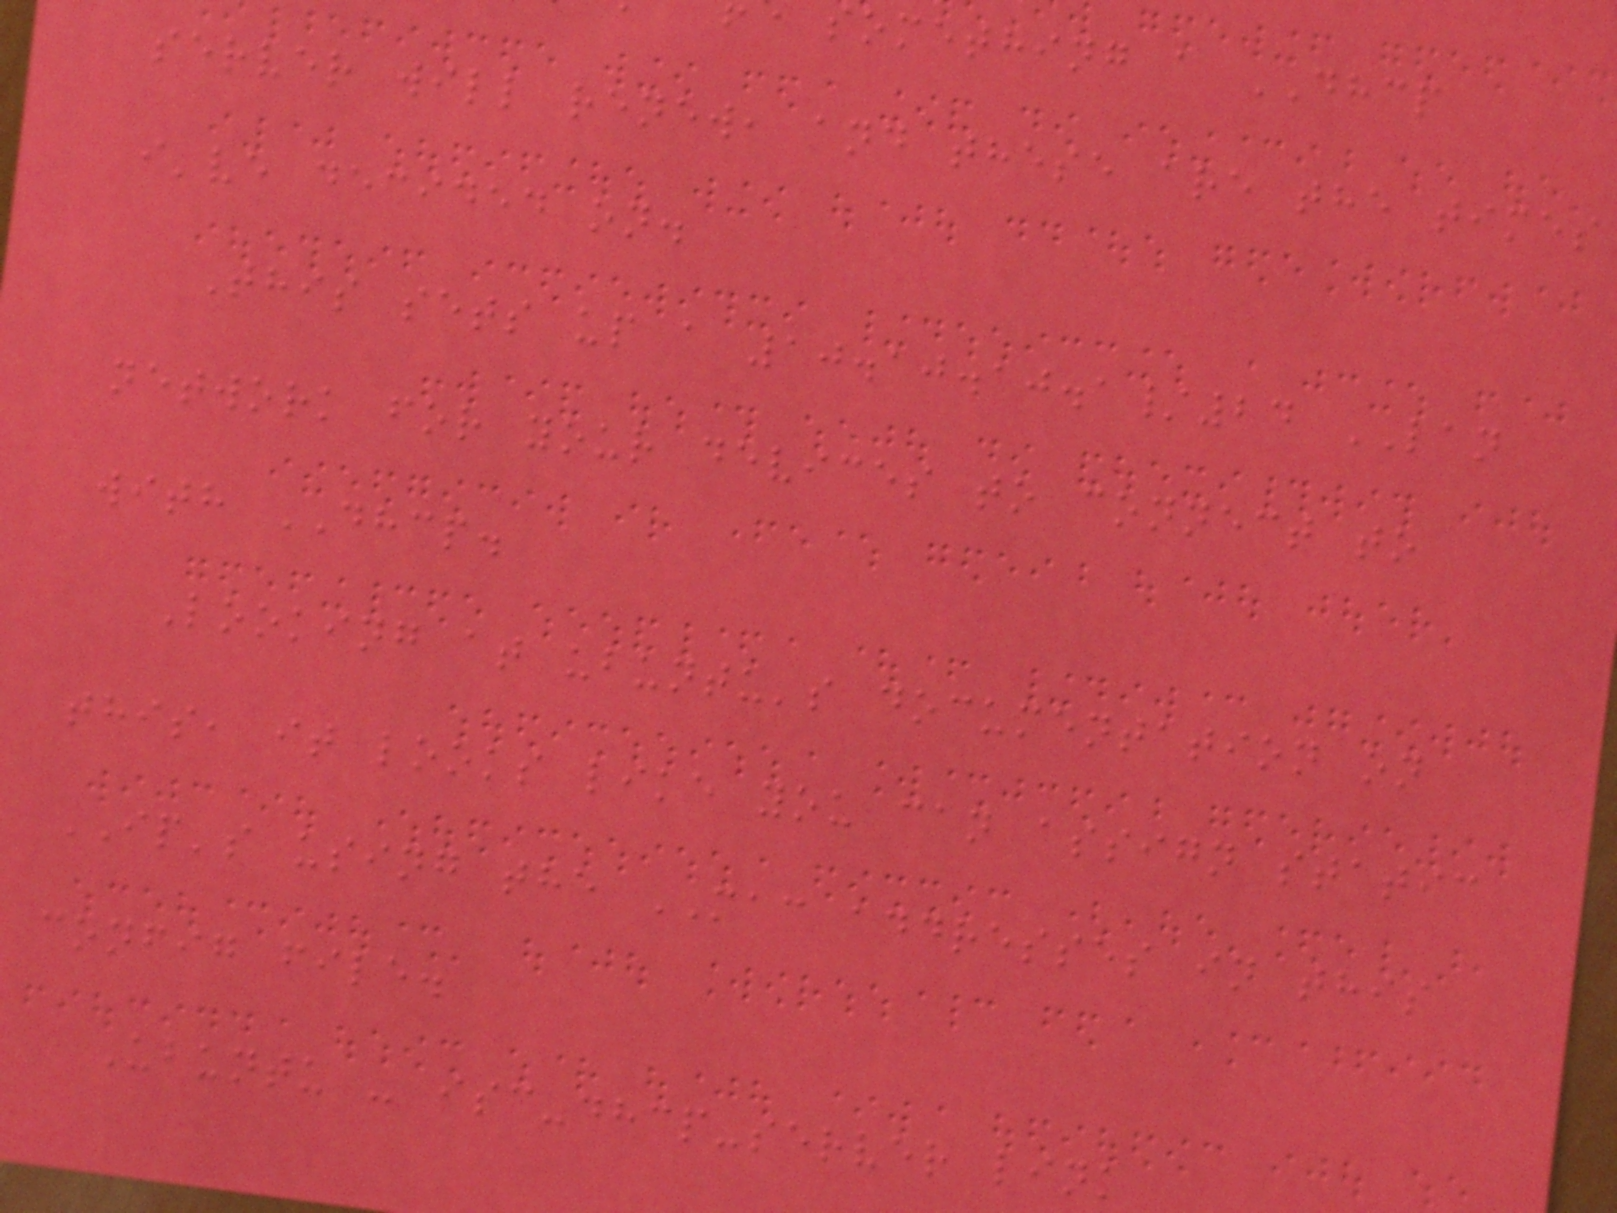something a DHCP
server will renew, and these are the times
i've decided on.
This sets up a 10.10.10.1/24 LAN
network for your devices to connect to
with DHCP.
Looking at ubuntu's documentation on
this, it looks like you can assign static
IP's using the MAC addresses in this
config file.
Ubuntu - isc-dhcp-server link
